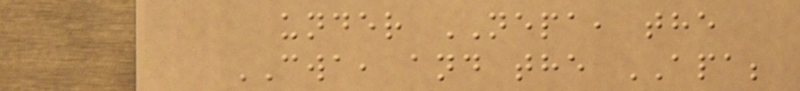under NEPA, the
CWA, and the APA;
